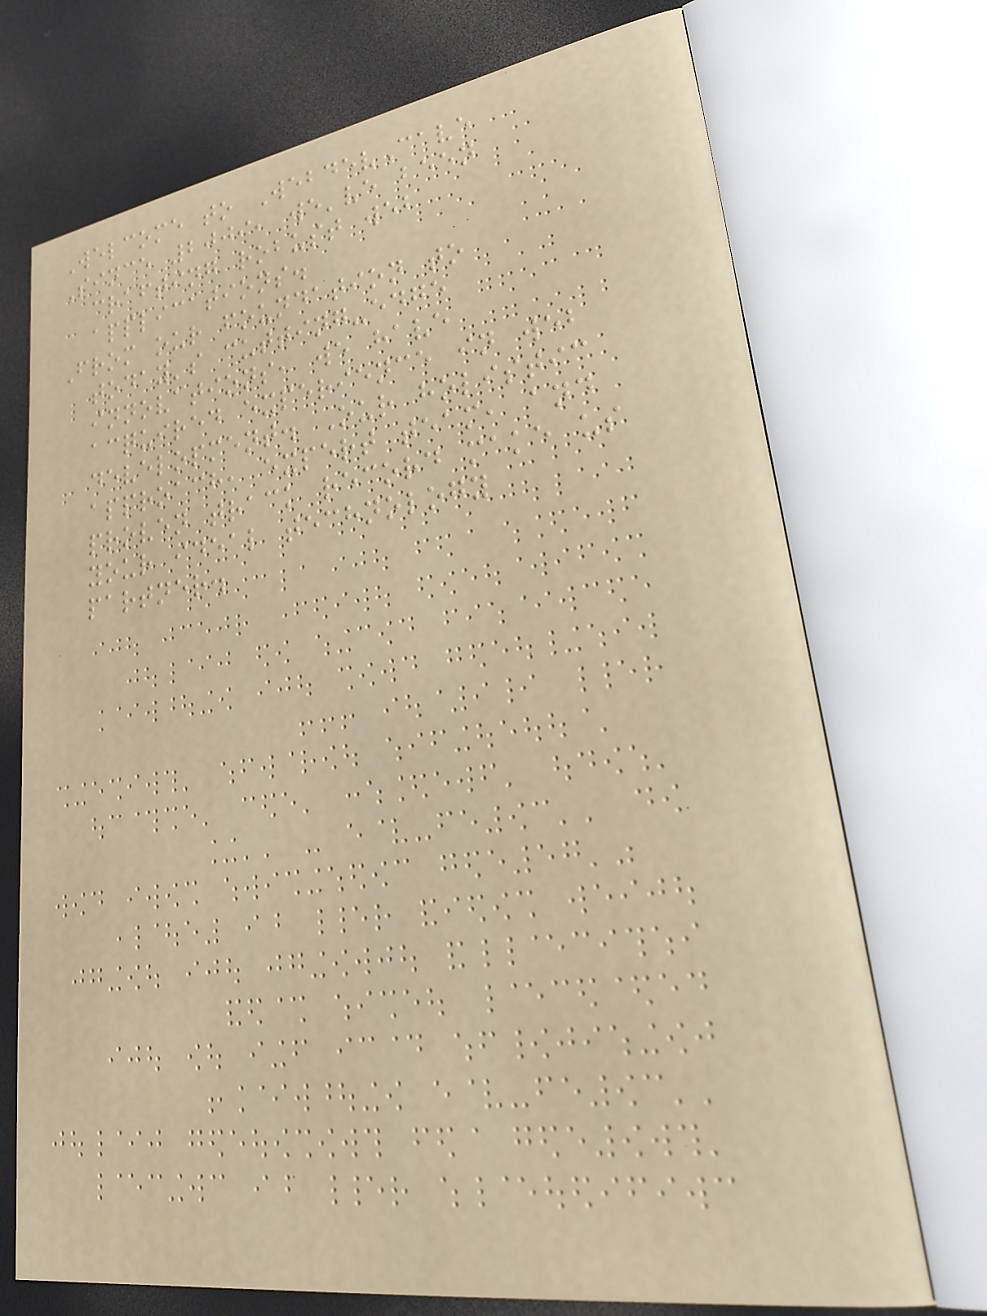Welcome to WebdevCave
Since 2009, we've been
crafting robust web
applications.
From our foundation to
today's cutting-edge
innovations, we have
acquired experience in web
development. Our holistic
approach, expert team, and
proven track record make us
your ideal technology
partner.
